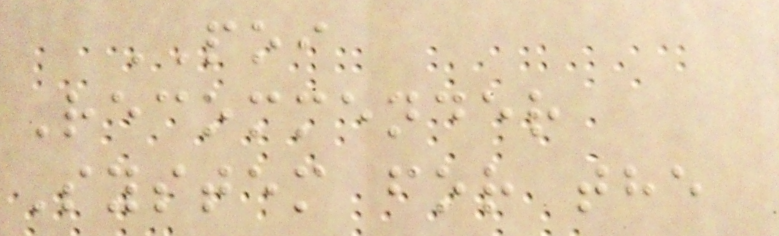POI
Recommender
System for the
